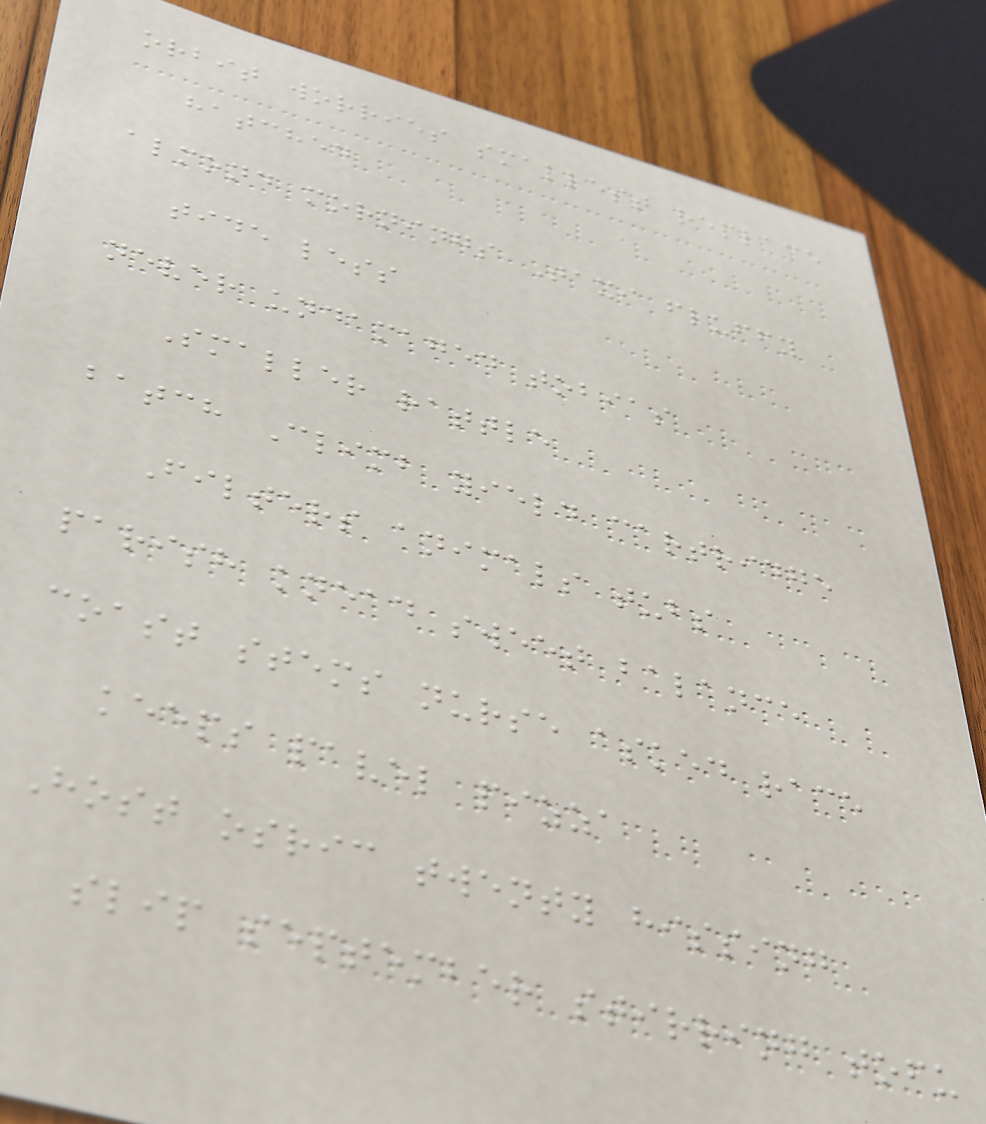orbit worries smallest replace
hatched
almond mornings Taxi fluffy
tide less
never undamaged tobias
Smaller rattle
batch Climb yield cartridge
Filters animals tubs
parish knead sweet balance
coast stems nurse asked race
keeps pavel pizza
Host osric twenty hissing
slip september stirring tofu
